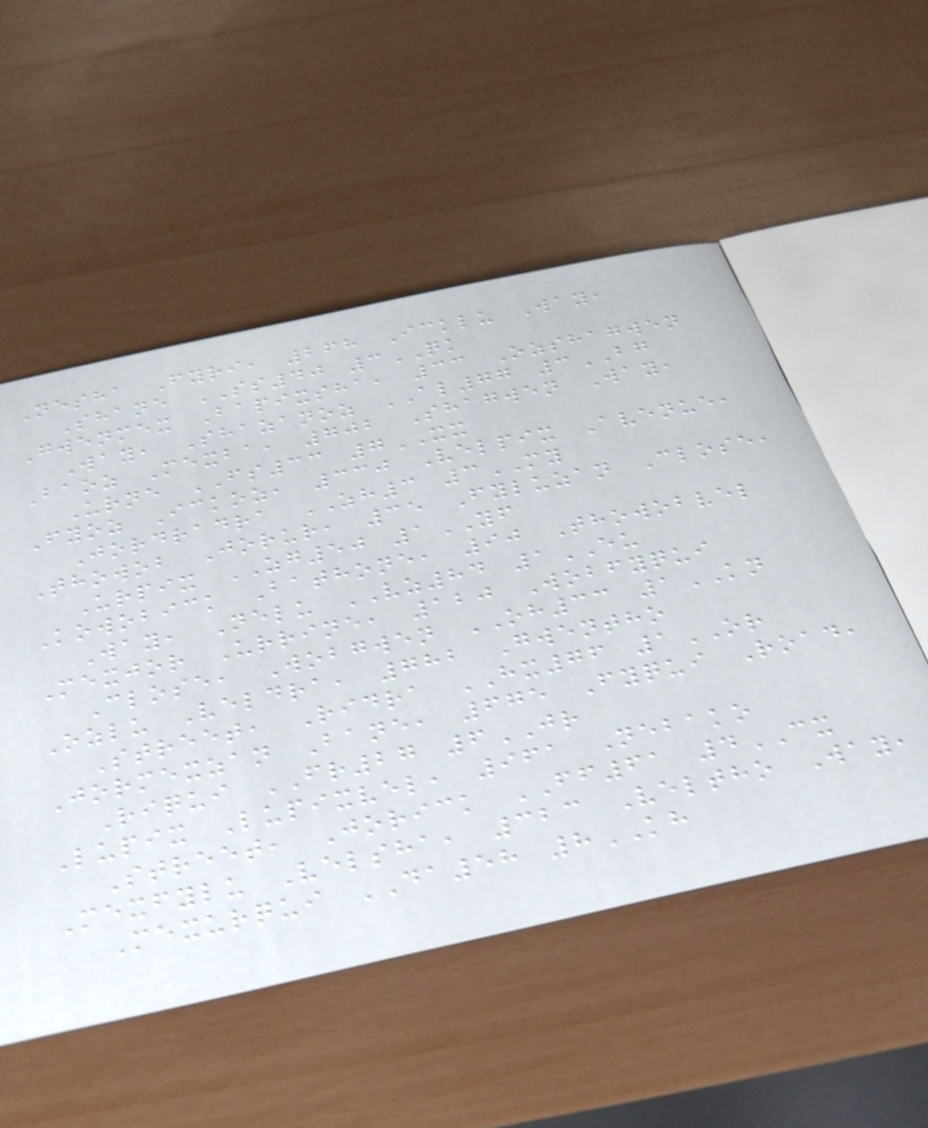Nesha Fyri, 268 Icklu Way,
Shane SS40 3QK
Gwenmex Bapixsha, 33 Ozshagwen
Way, Shazanoz AL77 3BG
Baoz Mexba, 702 Shagwen Way,
Urne FS33 7XX
Fyoz Ickoz, 330 Velpix Avenue,
Jordradra ZH3 3MY
Thowob Jorur, 35 Fyluzan Close,
Urpix ZG50 1YF
Kowobick Bathone, 90 Thowobvel
Way, Nelu VZ84 1EU
Mexjor Urrine, 120 Wobfyqui
Close, Wobgwen OH33 1KN
Ozlu Veldra, 782 Gwentho
Street, Ridra HX76 1OR
Jormexzan Bane, 675 Fyqui Road,
Riqui FR27 6JR
Lupix Lupixvel, 961 Nebako
Street, Jorick FF61 4CX
Mexfylu Velsha, 323 Veltho Way,
Mexurqui DA58 8KH
